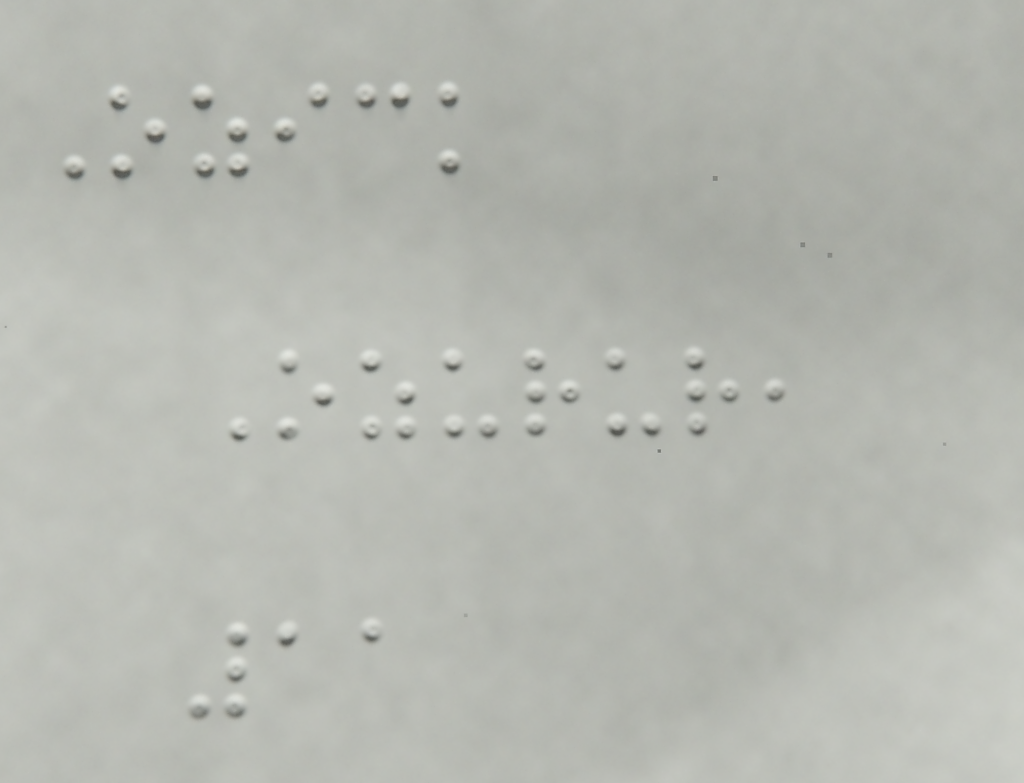Ozick
Ozurur,
11
